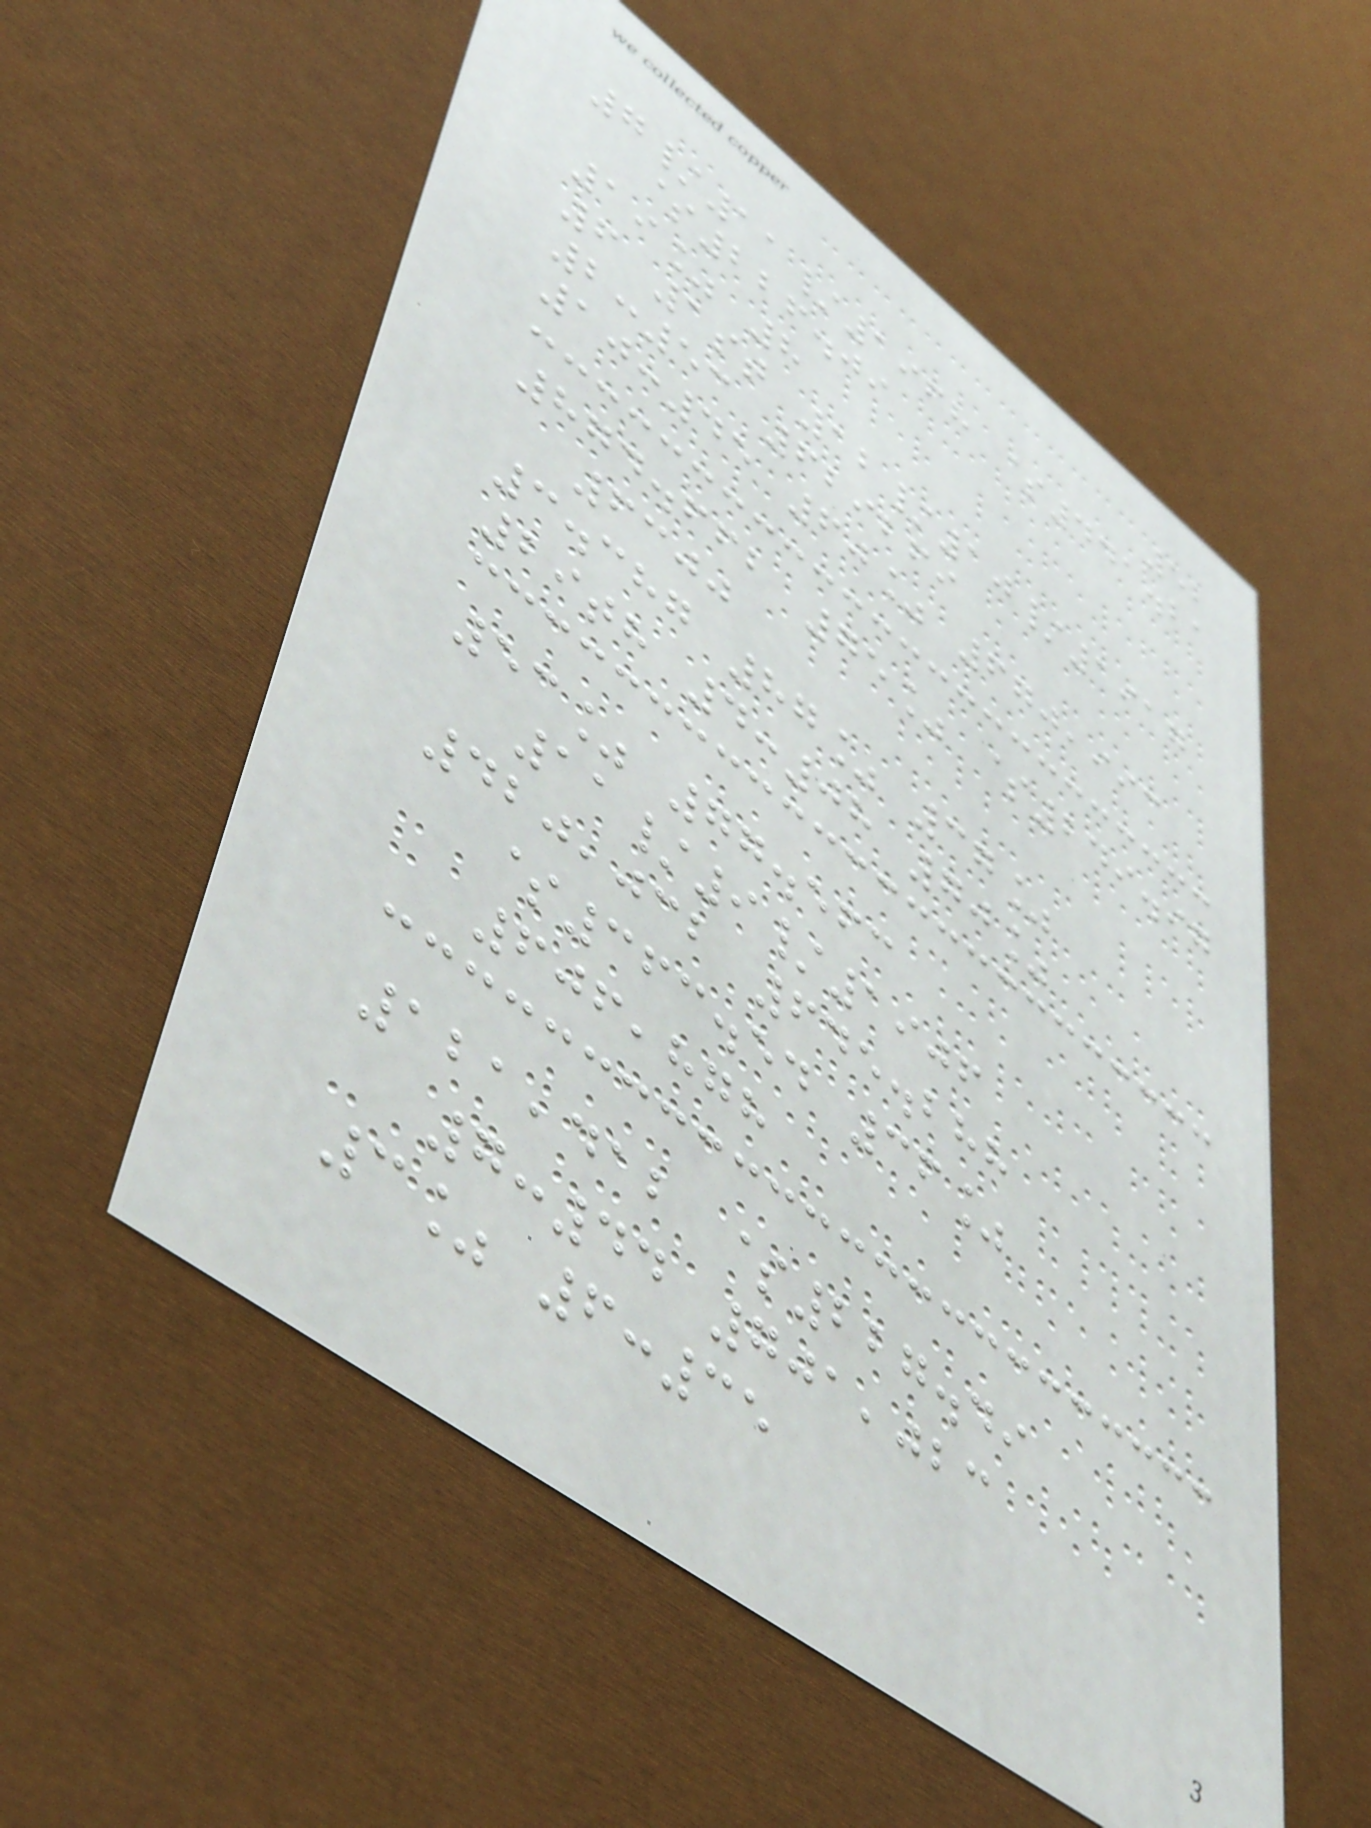52
7/11/1968 $441.21
$226.09
19% 8
6 1st 12/10/1917
2:53 629269
10:45 60% 670,993
874.662 75% $249.97
6300
3.387 87% 37%
29th 4:08 70%
53% 77.563
11/9/1906
420,032 645.288
$363.54 36%
606,878
121,412 $227.49
7:44 701,023
3% 6:35
